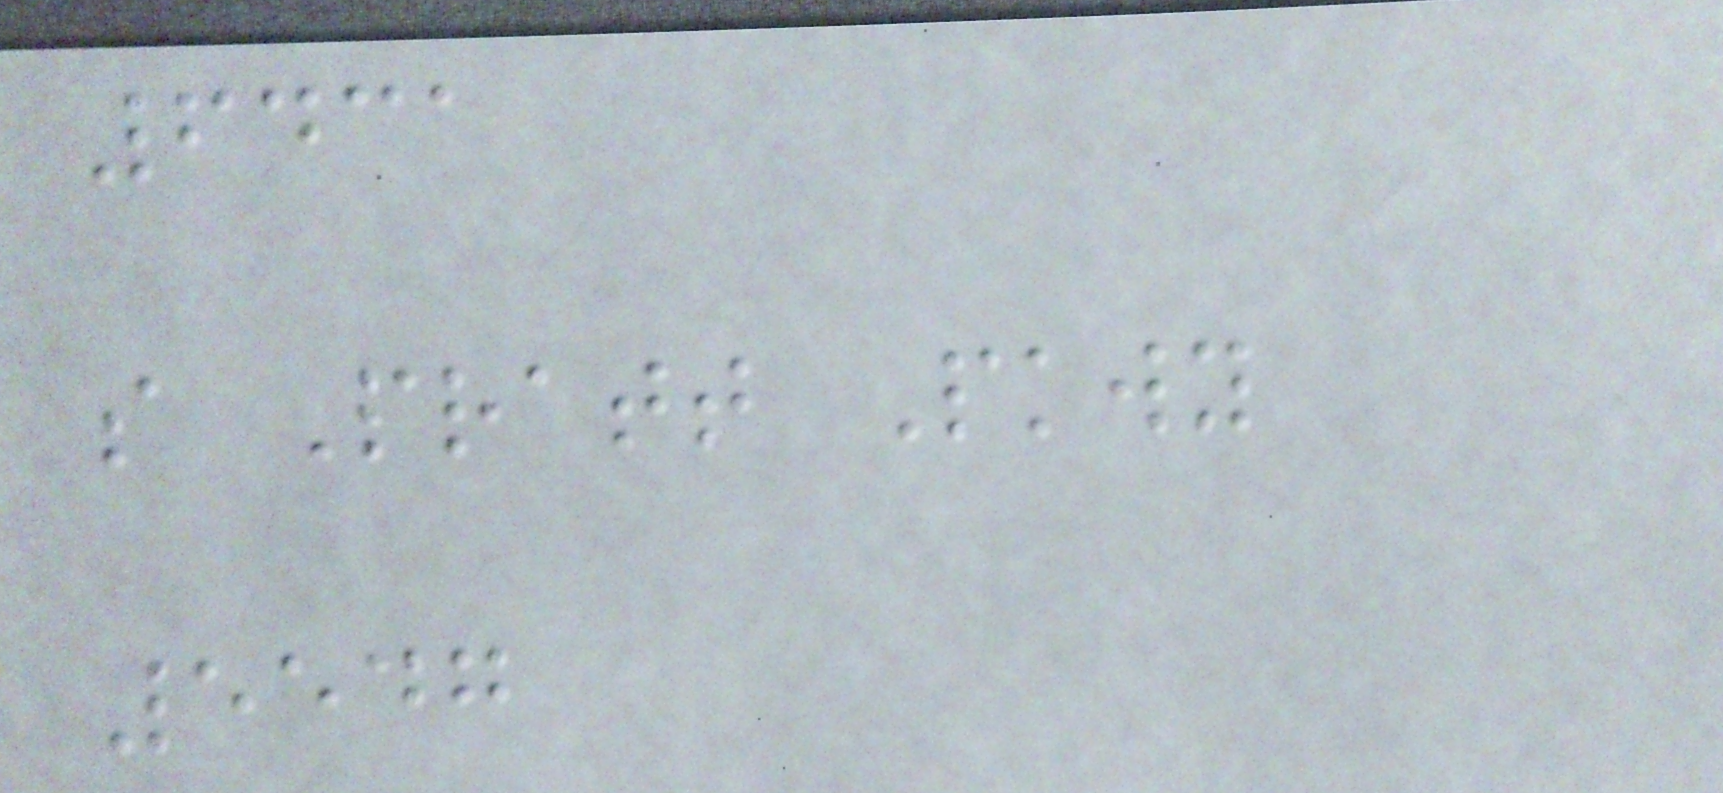6431
s Pratt Pkwy
5547
